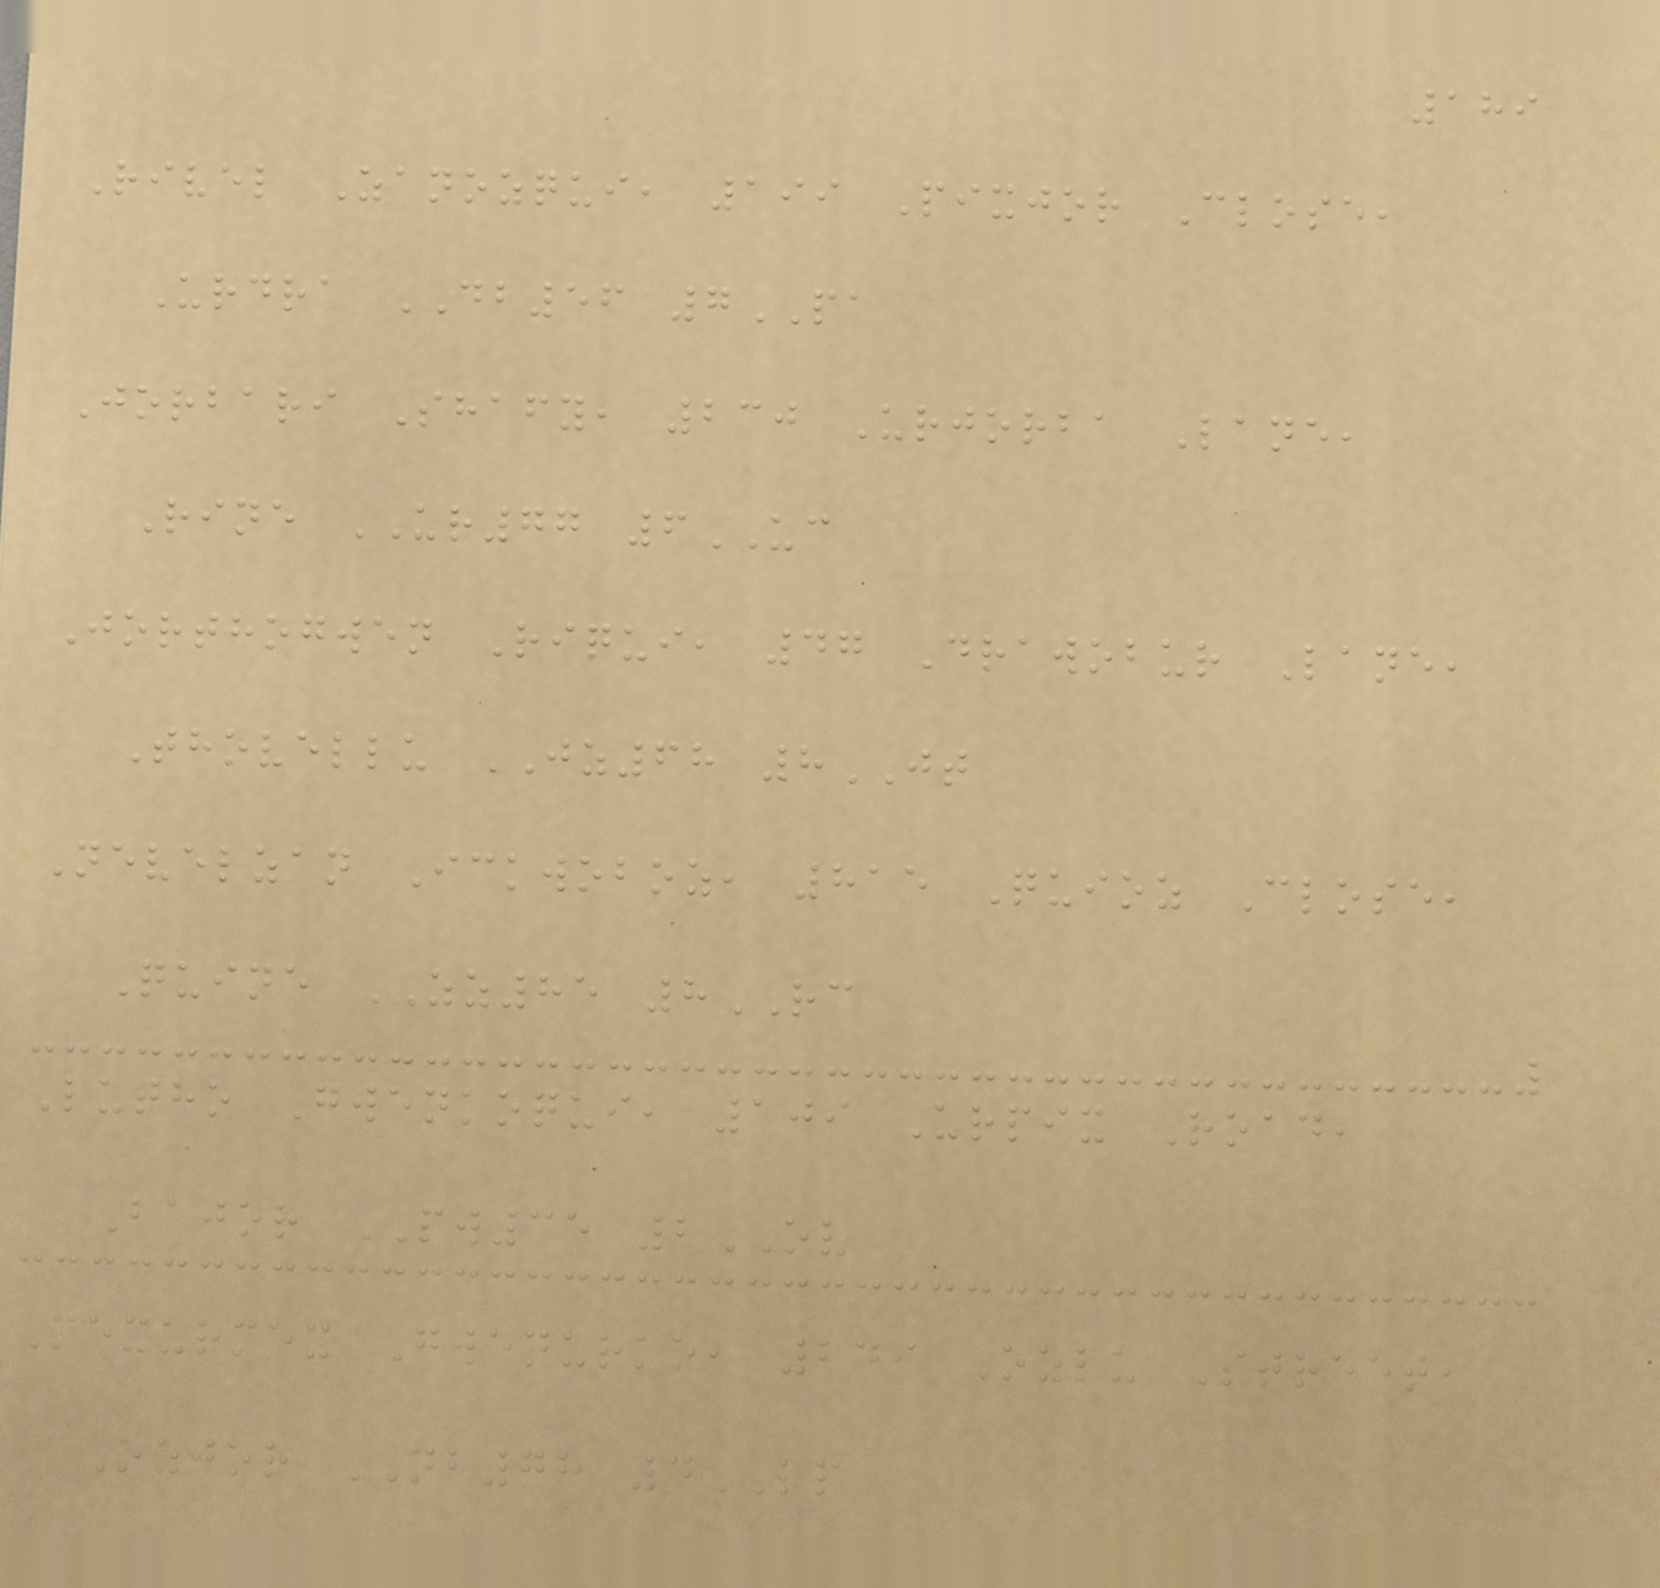189
Rivel Zanozqui, 199 Pixjor Close,
Urdra DB56 7PA
Jorbari Shafy, 230 Urjorba Lane,
Rine UR77 6UC
Jorthogwen Riqui, 47 Drawobur Lane,
Thovellu JZ68 8JT
Nevelzan Ickwoboz, 815 Quioz Close,
Quine ZZ85 8RC
Lutho Gwenkoqui, 109 Urpix Road,
Bajor PW35 2OV
Mexurmex Gwenurko, 249 Ozlu Street,
Ozjor NB78 4LP
